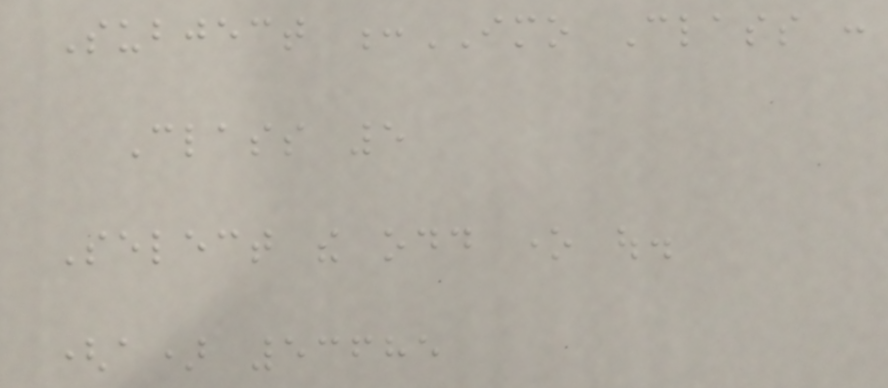Subject :IMO Class :
Class 5
Select the odd one out.
(a) 53685
